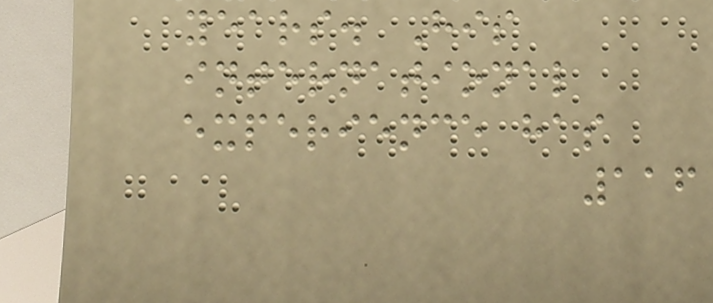years. His
international
experience has
116
